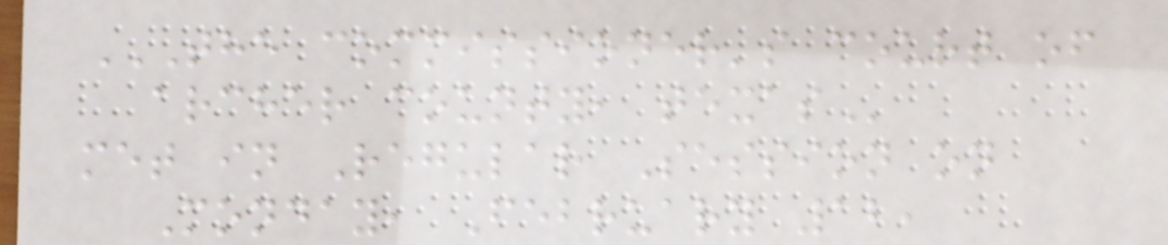THE COMMISSIONER'S COURT OF
ARCHER COUNTY, TEXAS
met in Regular Session on
Monday, February 12,
